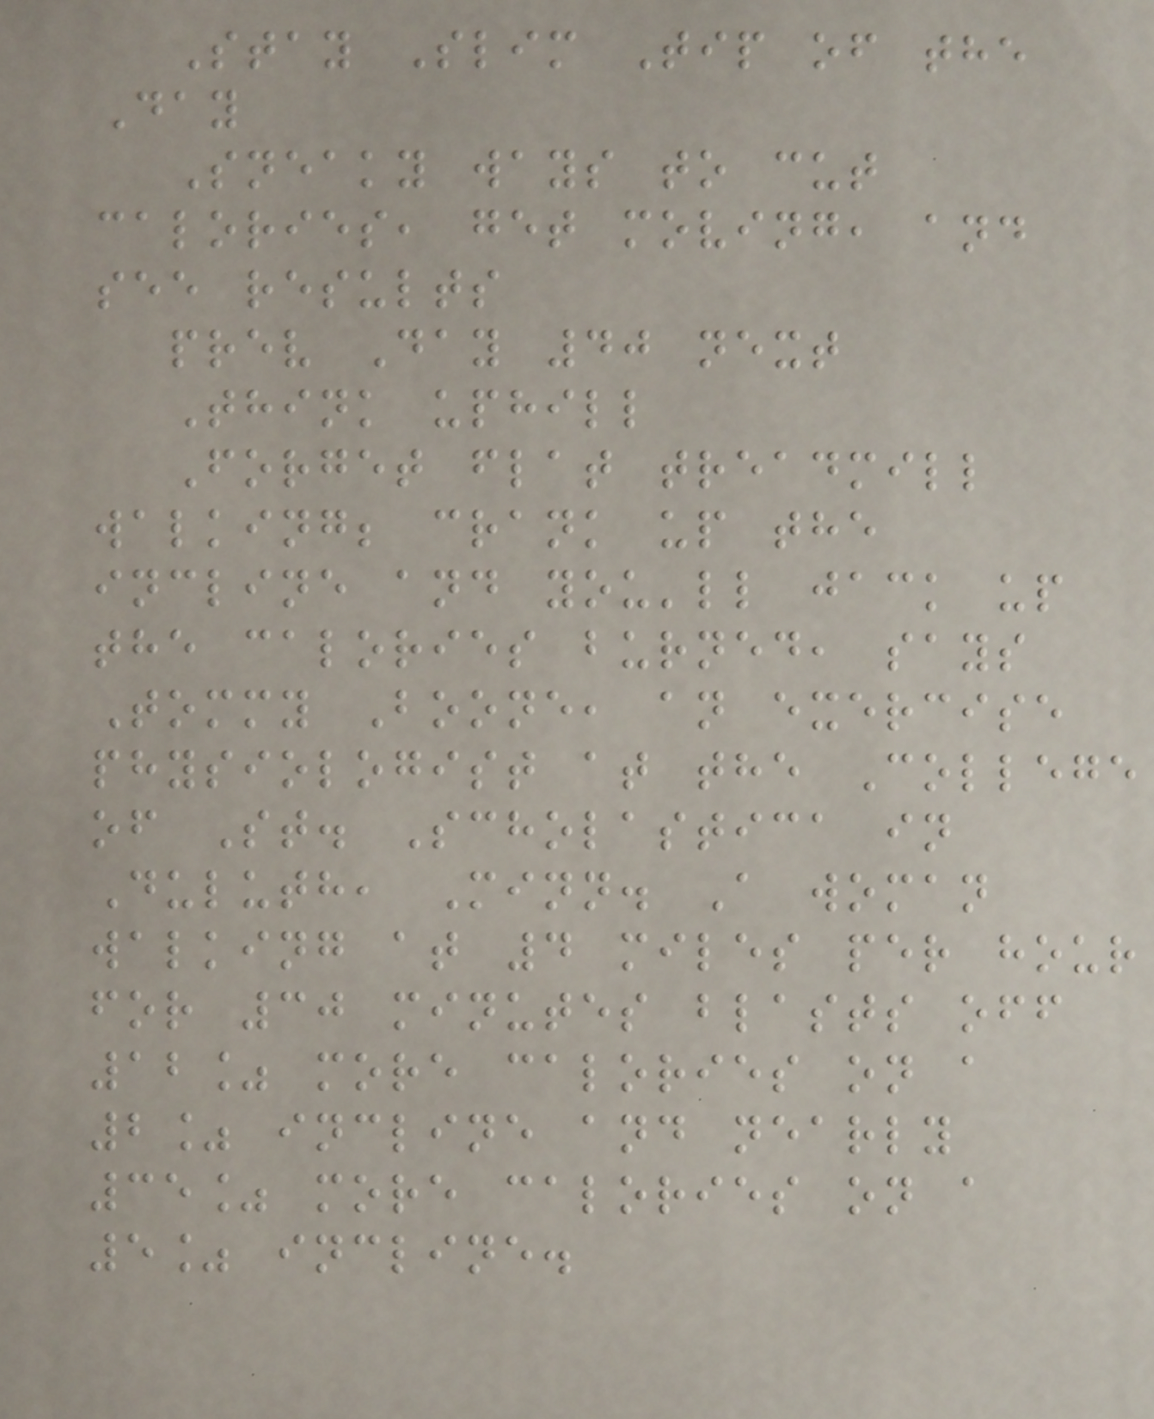Stay Slim Tip of the
Day
Sneaky ways to cut
calories, get moving, and
see results
prev Day 40 next
Think uphill
Forget flat treadmill
walking; crank up the
incline and you'll jack up
the calories burned, says
Tommy Boone, an exercise
physiologist at the College
of St. Scholastica in
Duluth, Minn. A woman
walking at 4 miles per hour
for 30 minutes blasts off
12% more calories on a
2% incline and nearly
35% more calories on a
5% incline.
